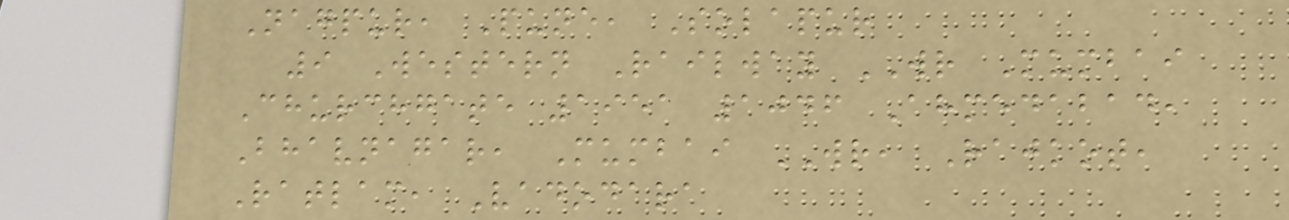Nagpur, Pune, Solapur
9 Western Railway WR Mumbai
Churchgate 1951 1046 Ahmedabad,
Bhavnagar, Mumbai WR, Rajkot,
Ratlam, Vadodara
